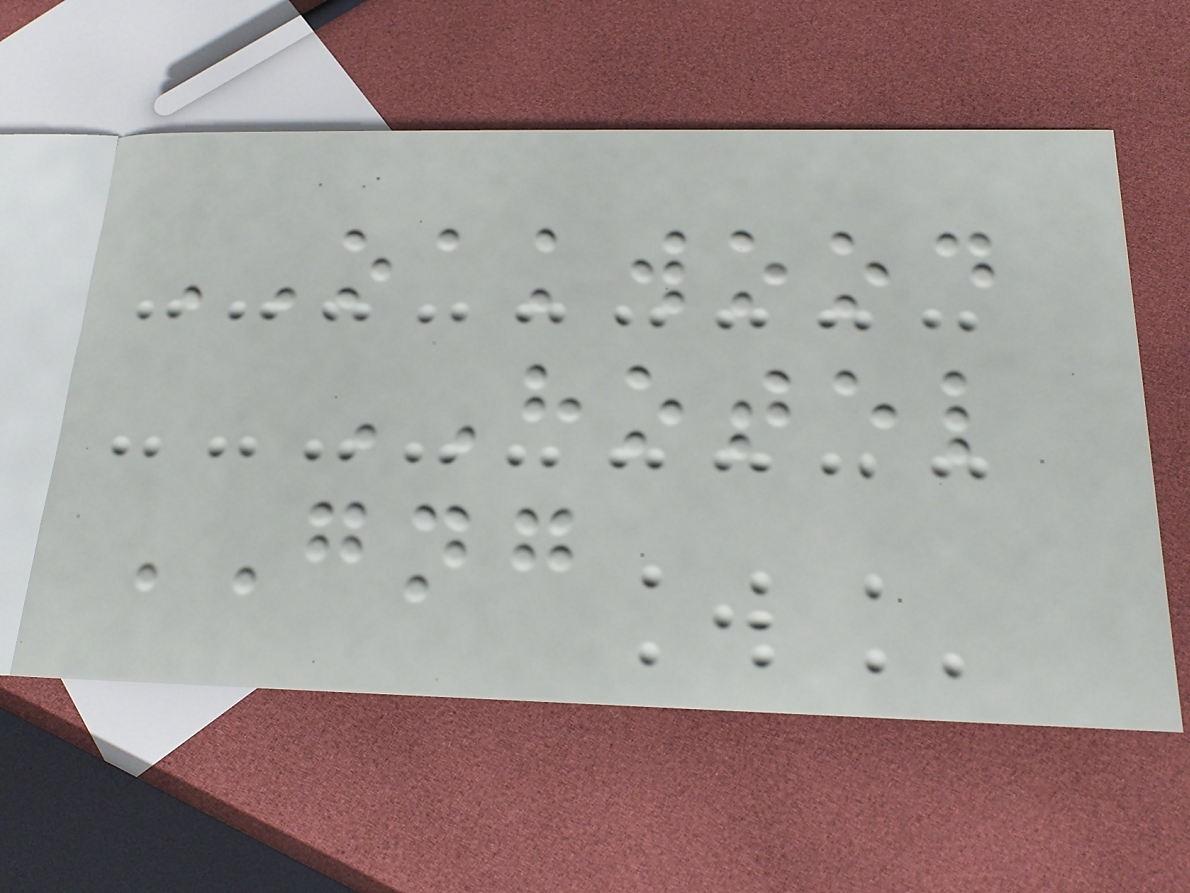OAKWOOD
HOTEL
GNG
